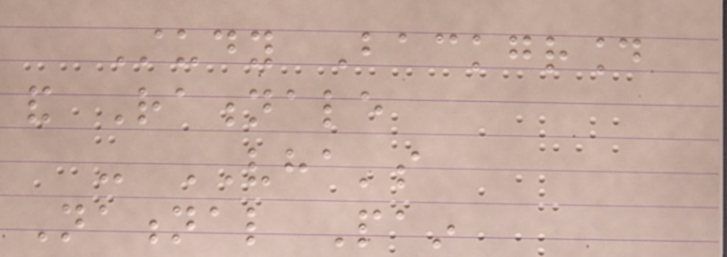Study Background
and Rationale
- VHA's
National Pain
